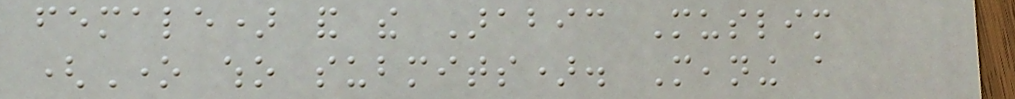female) and the Arabic Muslim
(One who submits). Meaning a
